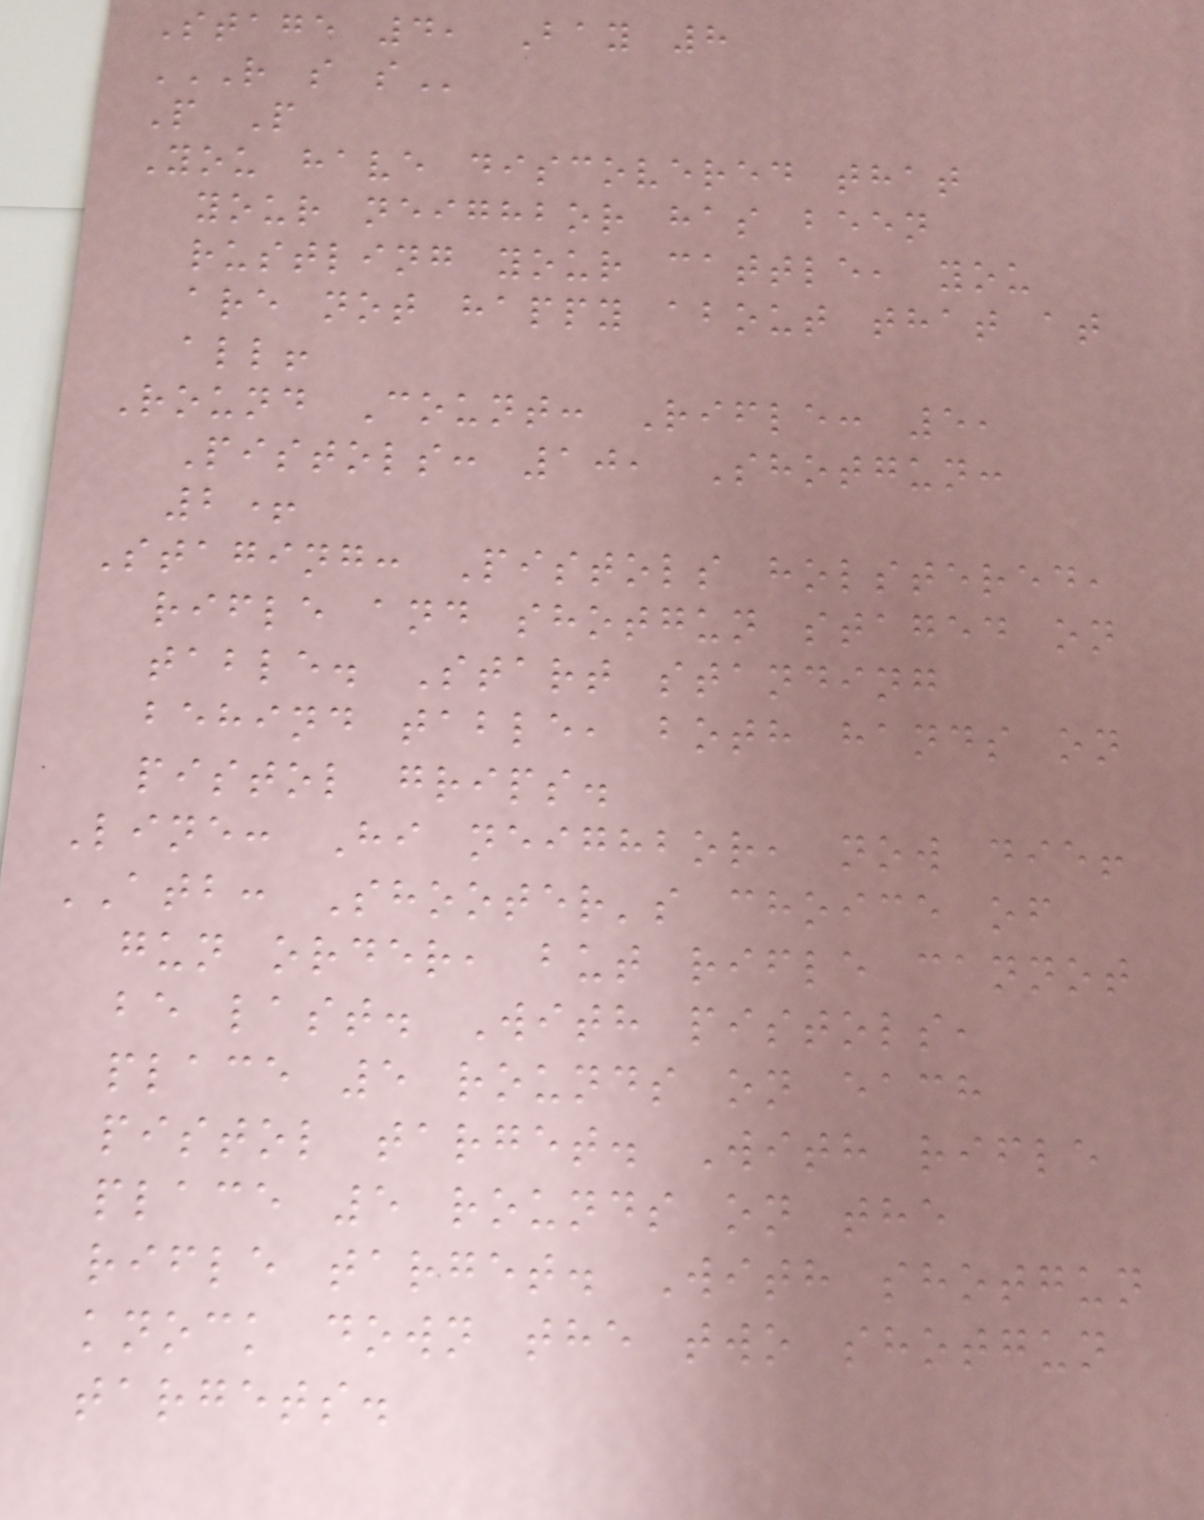Stage 4, Bay 8
R S S
P P
You have discovered that
your neighbor has been
rustling your cattle, you
are not happy about that at
all!
Round Count: Rifle: 5,
Pistols: 10, Shotgun:
2+
Staging: Pistols holstered,
rifle and shotgun staged on
table. Start standing
behind table, both hands on
pistol grips.
Line: Hi neighbor, now die!
ATB: Shooter's choice of
gun order, but rifle cannot
be last. With pistols,
place 5 rounds on each
pistol target. With rifle
place 5 rounds on the
rifle target. With shotgun
knock down the two shotgun
targets.
